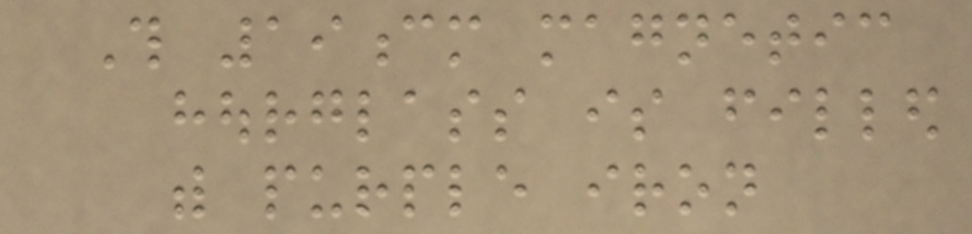This 19cm magnetic
hourglass is filled
with purple iron
